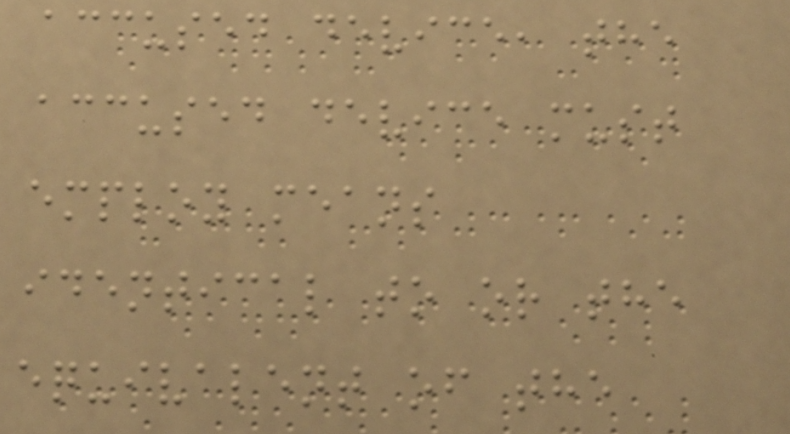accused device, the
accused device must
employ means
identical to or the
equivalent of the
